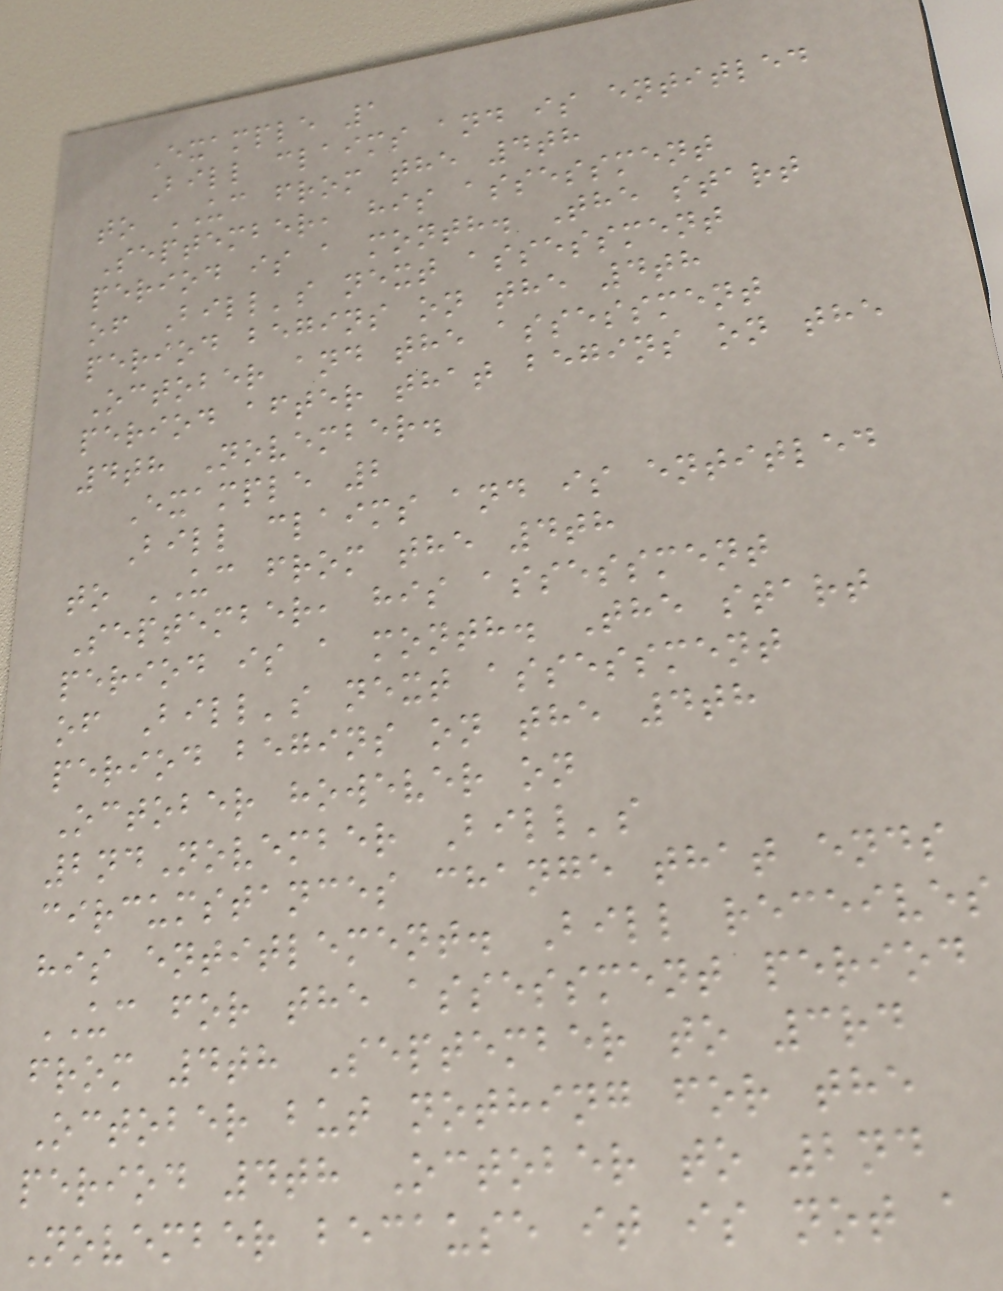Example 1
Bill claims and is entitled
to UC from the 4th
September, his assessment
period is a month. The start
of Bill's next assessment
period begins on the 4th
October and the assessment
period after that begins on the
4th November.
Example 2
Bill claims and is entitled
to UC from the 4th
September, his assessment
period is a month. The start
of Bill's next assessment
period begins on the 4th
October however on
2ndNovember Bill's
circumstances change that ends
his entitlement. Bill receives
UC for the assessment period
from 4th September to 3rd
October but nothing for the
period 4th October to 2nd
November because it is not a
